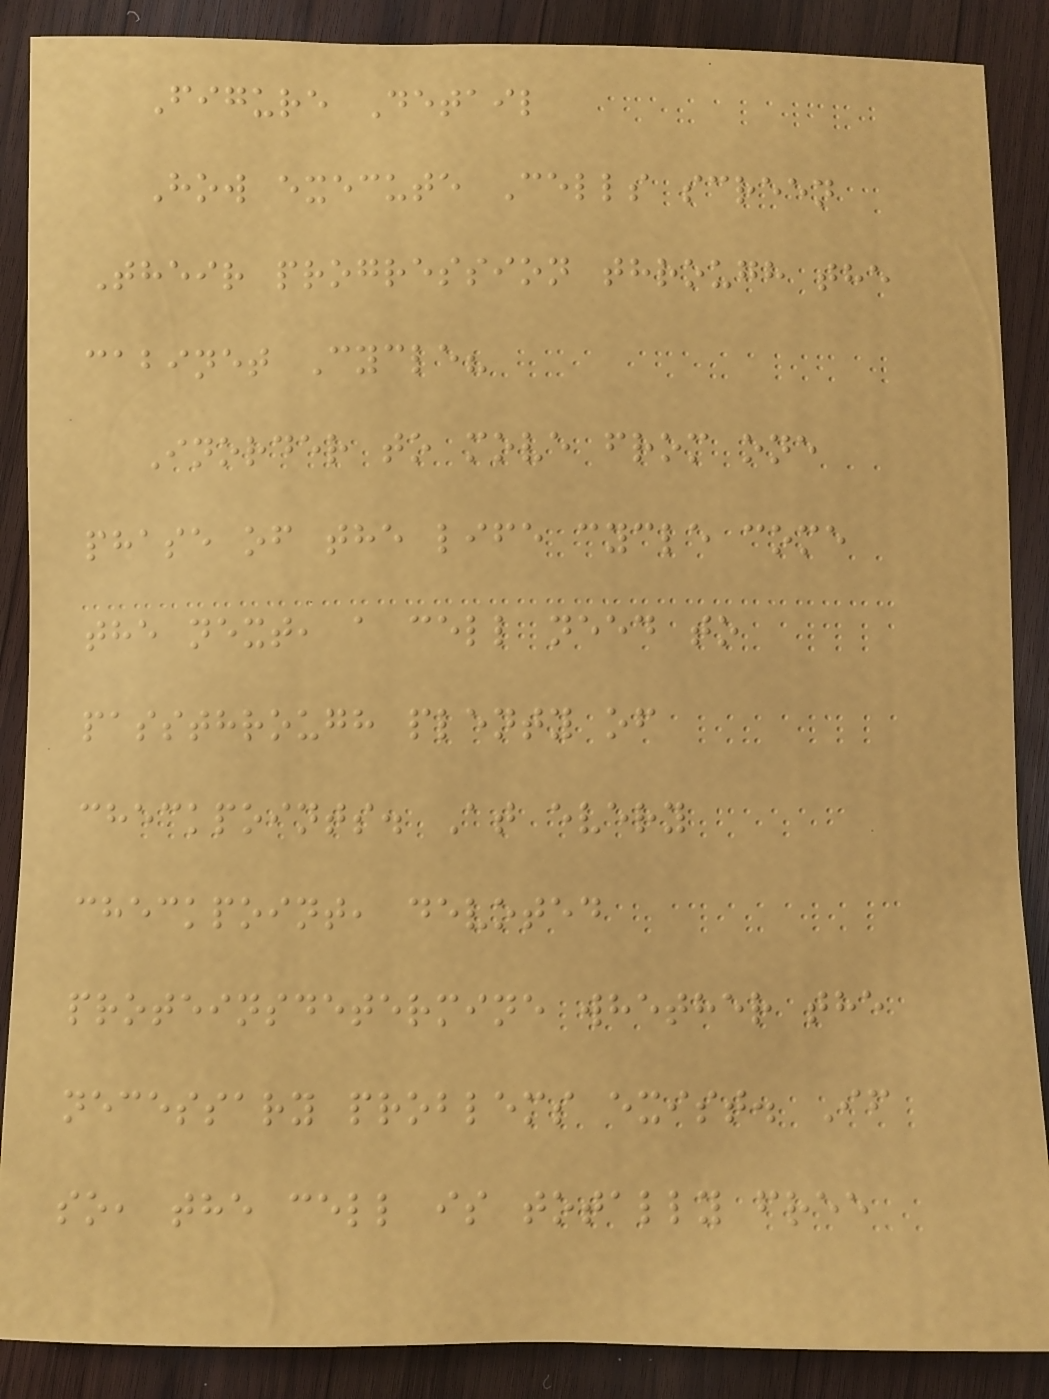Figure Detail
How execute Cells screen
Their progression through the
cabinet Cycle?
Inorder to move from one
phase of the life cycle come
the next, a cell need to
passthrough plenty of
checkpoints. At every
checkpoint, devoted
proteinsdetermine whether the
necessary problems exist. If
so, the cell is totally free
